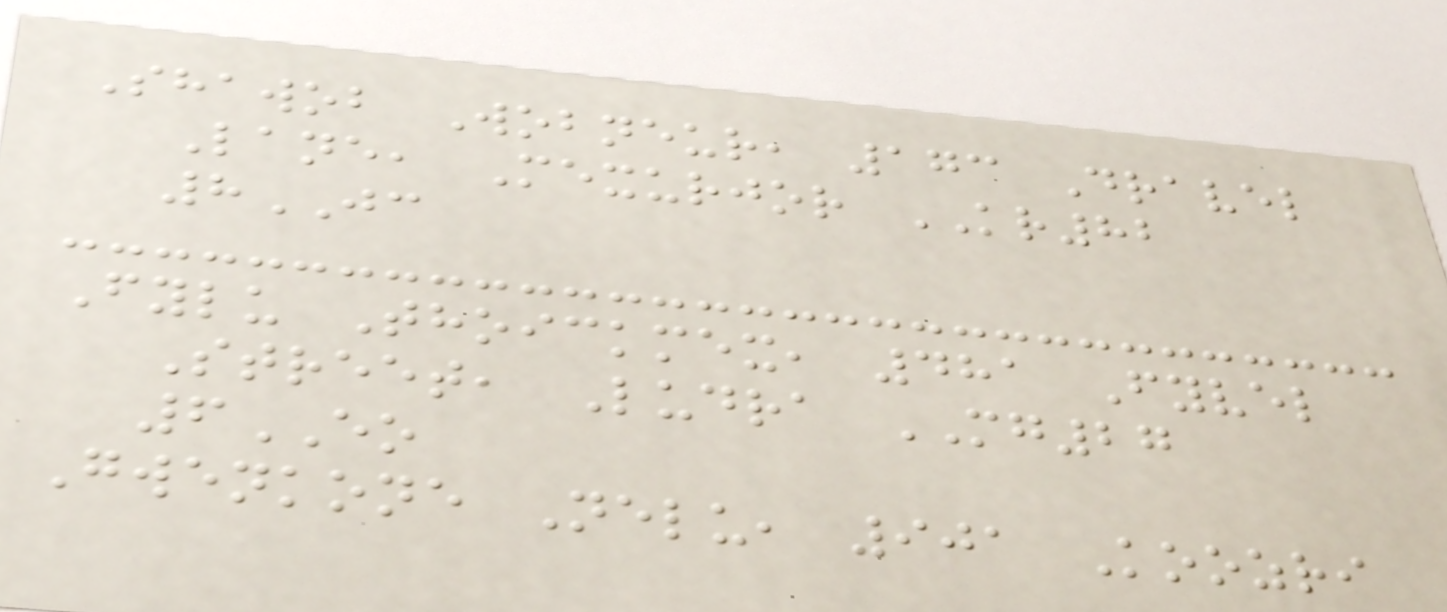Shawob Wobneur, 173 Dravel
Lane, Mexurjor KR82
8JC
Fylu Thoickmex, 481 Fyvel
Street, Ludra MG27
6EO
Gwenkone Nelu, 901 Koozri
